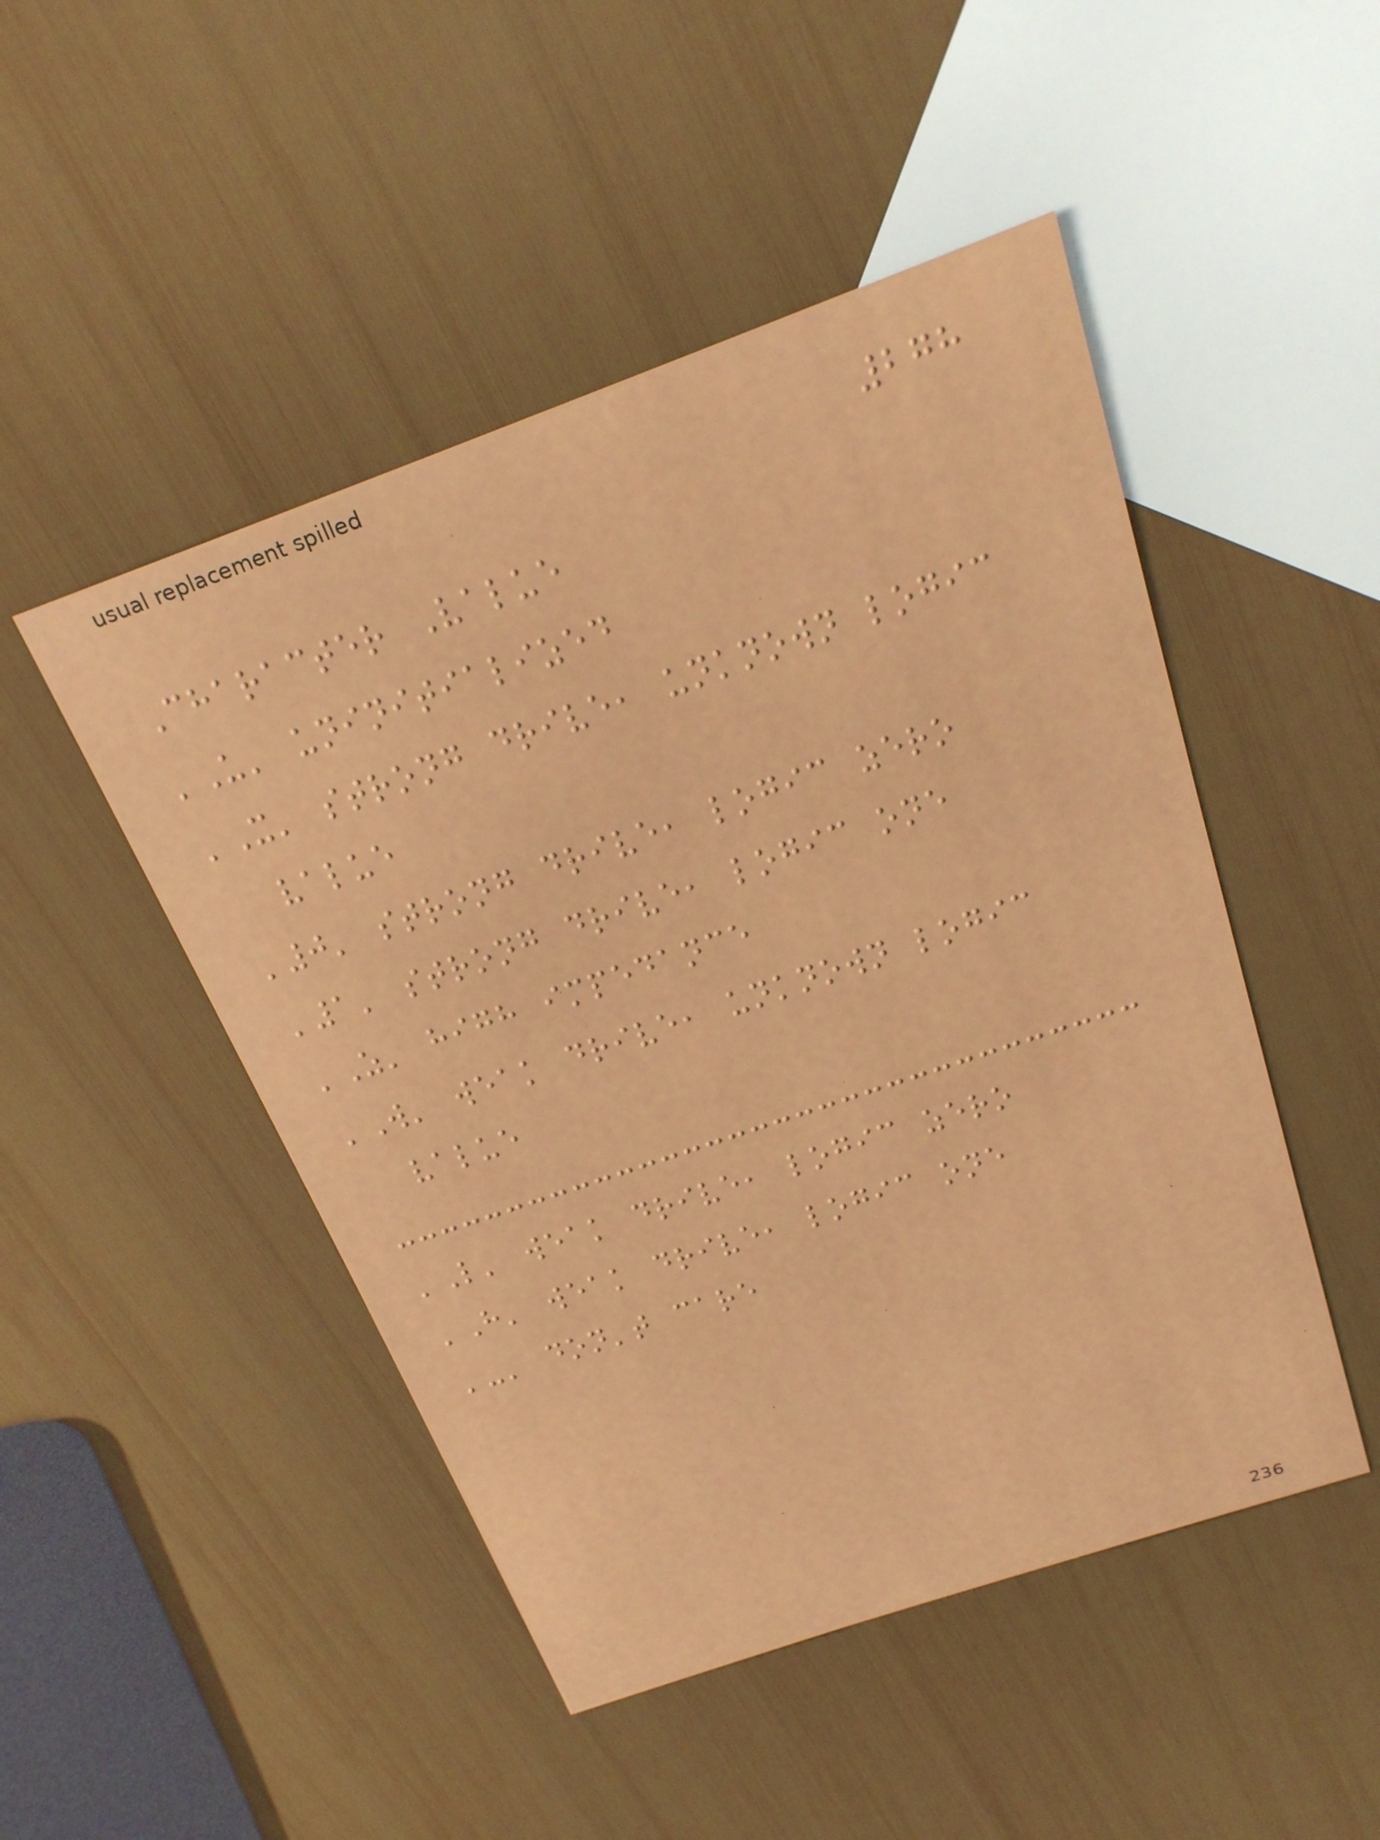278
Character Value
'U' uninitialized
'X' strong drive, unknown logic
value
'0' strong drive, logic zero
'1' strong drive, logic one
'Z' high impedance
'W' weak drive, unknown logic
value
'L' weak drive, logic zero
'H' weak drive, logic one
'-' don't care
